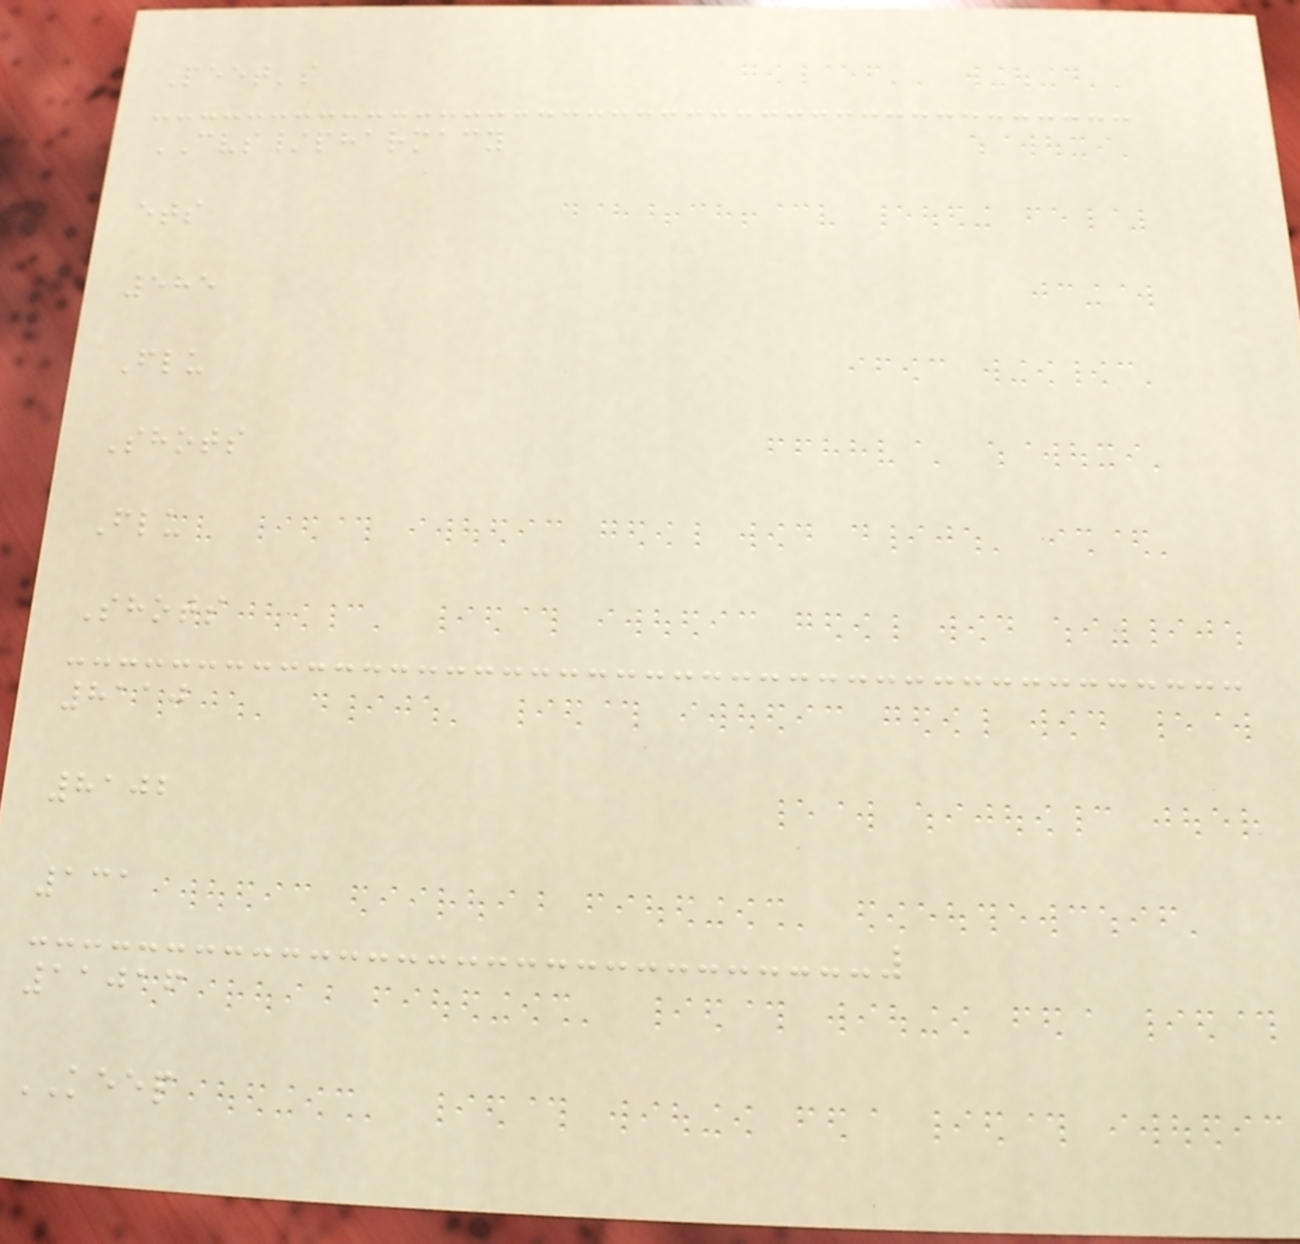Peet's
CVS/pharmacy
ets
585
Flu
Shots
Flu
Shots
8110
8102
131
11016
KEEP
